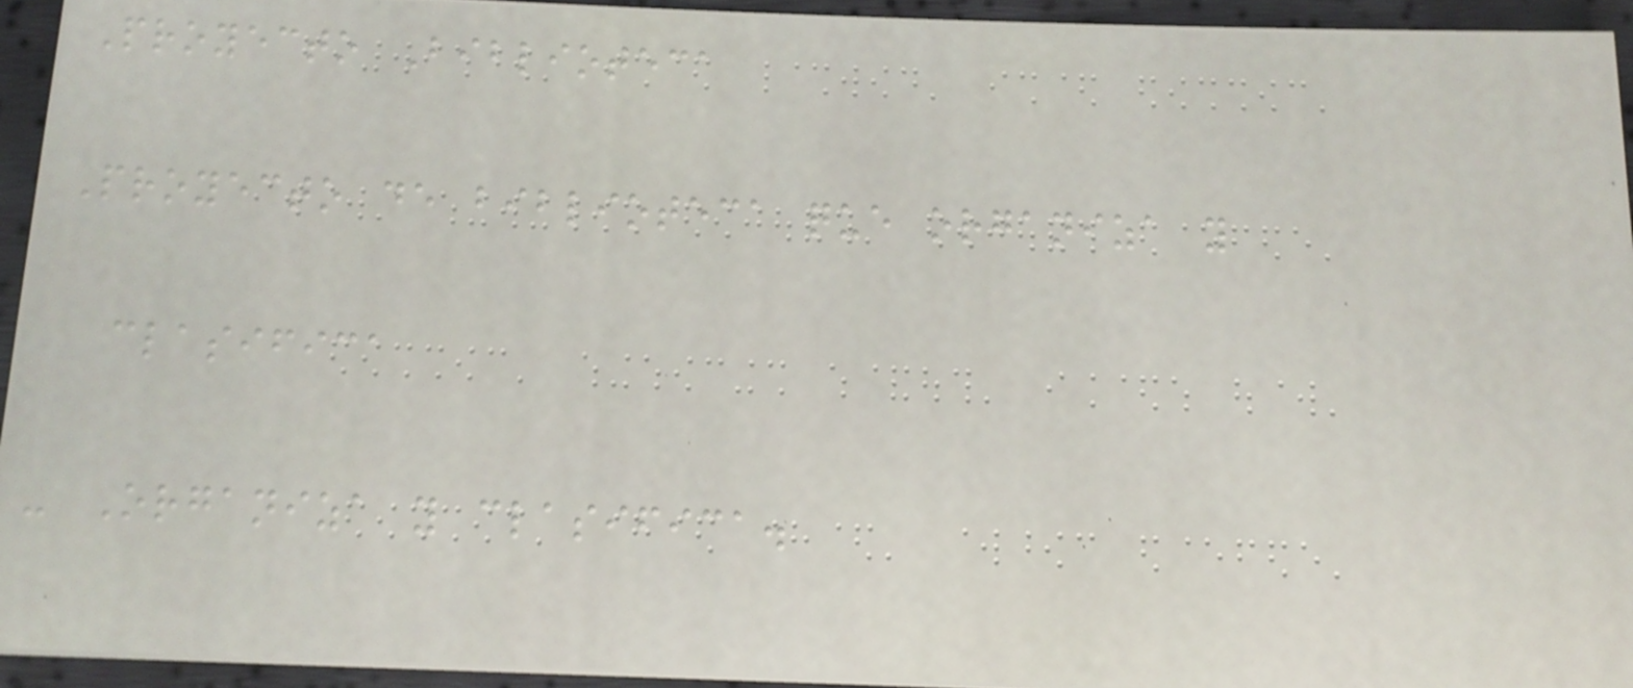Proyecto Biblioteca
Proyecto de biblioteca que organiza y
clasifica
- Organiza y clasifica.
